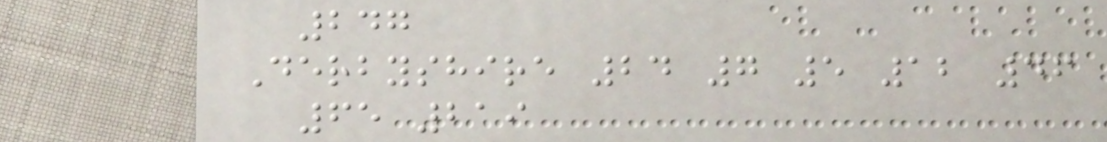247
Derbyshire 24 7 5 12 46
65 219
